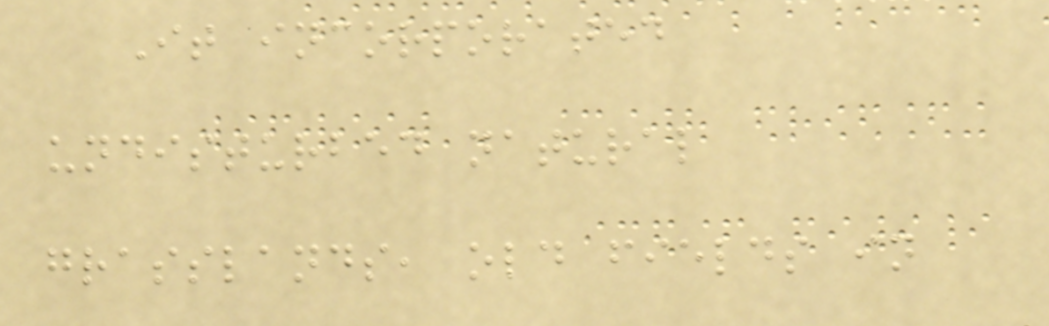It incorporated
undisturbed natural
grasslands, old fields in
